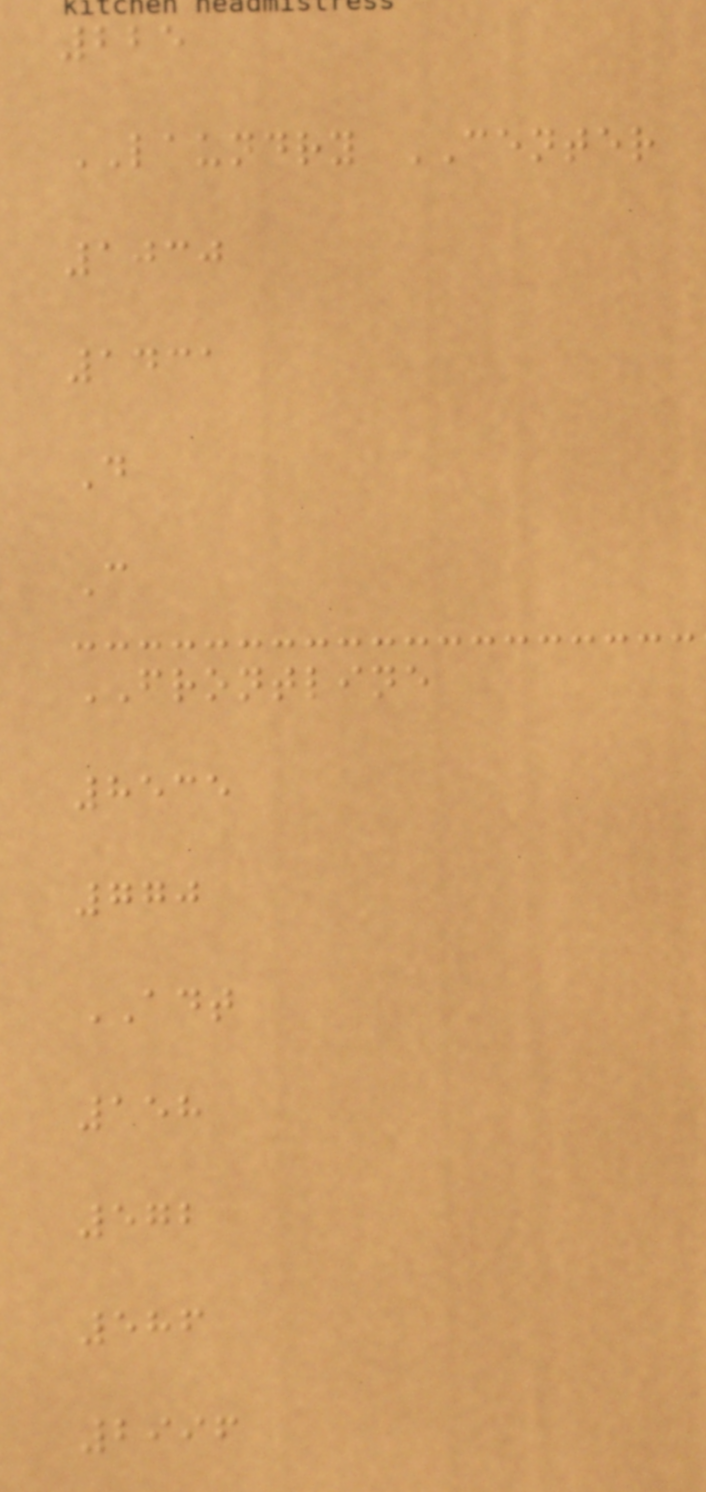225
LAUNDRY CENTER
1030
1431
D
C
FRONTLINE
8535
770
ADT
158
572
586
2996
